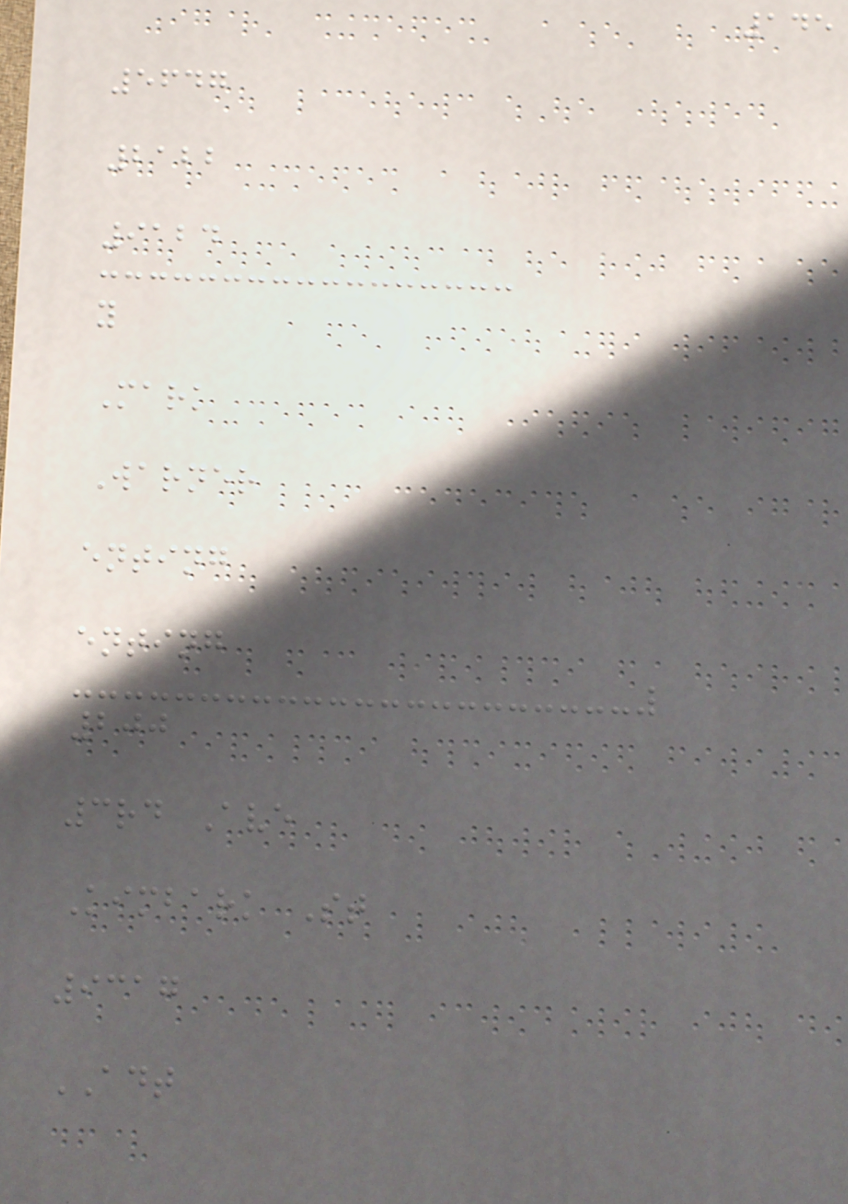145
5647
2122
9124
y
Mark
Warner
enting
enting
200
3rd Ave
Kimbark St
9317
ADT
